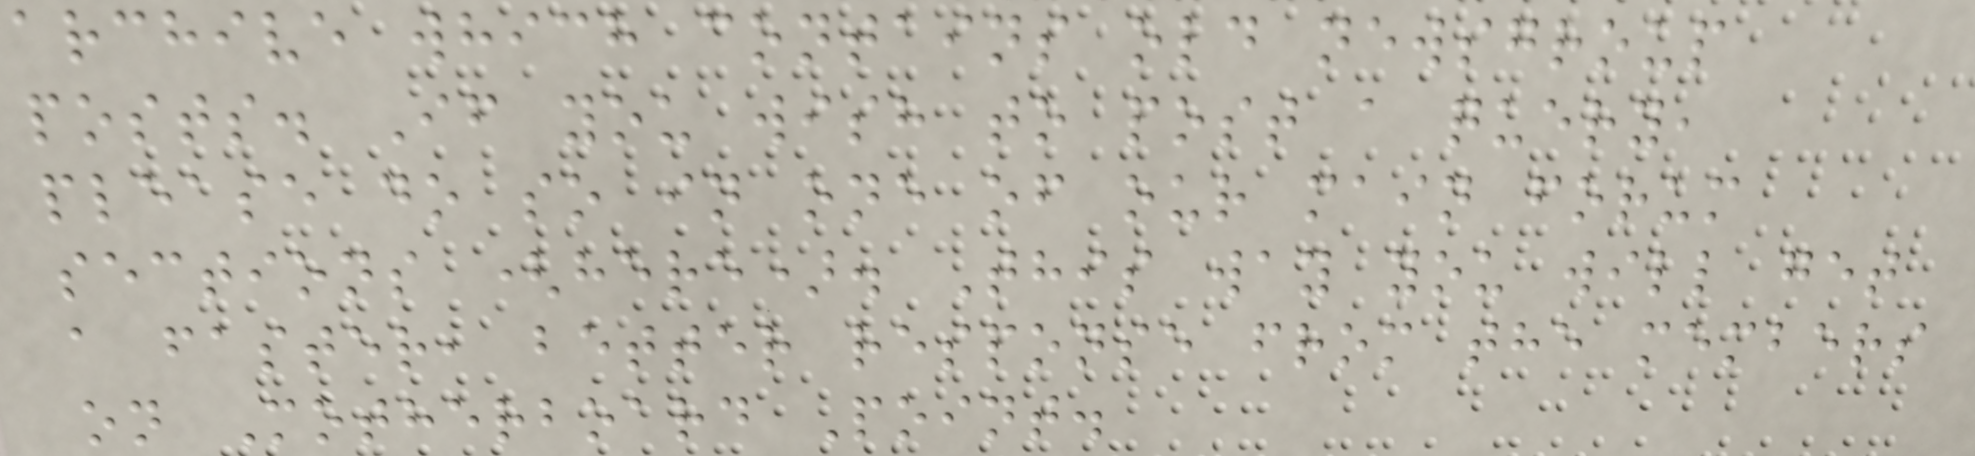archive which contains old newsgroup
posts. If you wish to post a query,
please do so in one of our main forum
sections (here). This way you will get
a faster, better response from the members
on Motherboard Point.
